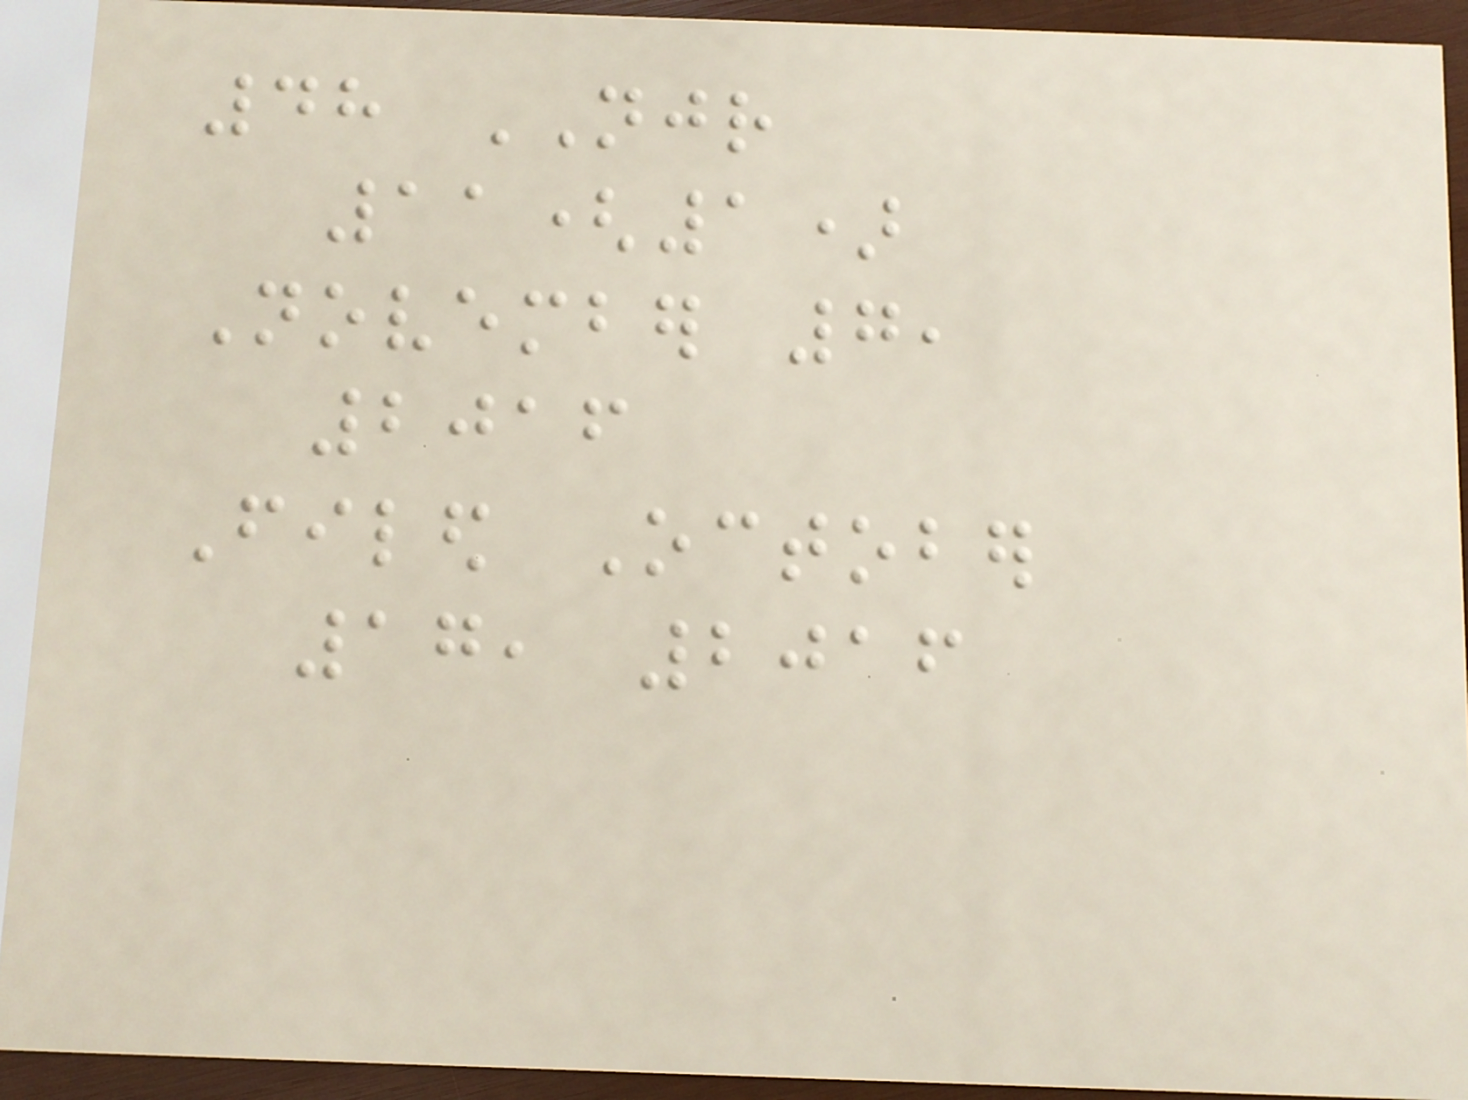48 NJR
11(1)
November 7,
2016
Filed October
17, 2016
